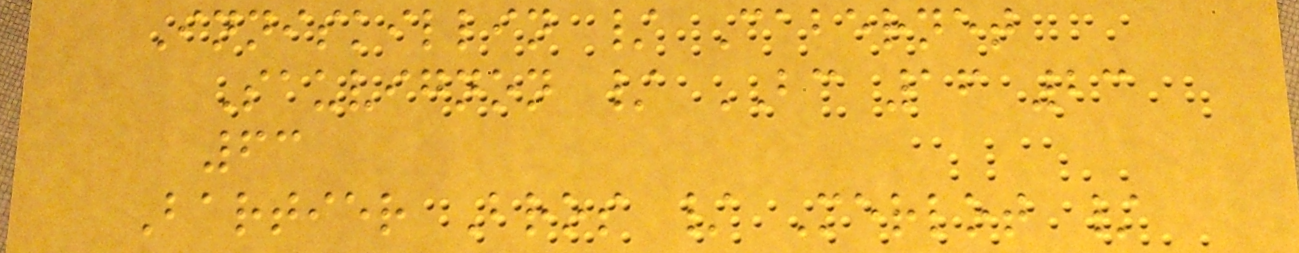Inniskillin / Cabernet
Sauvignon / BC 16 23
63
Bartier Bros / Merlot /
